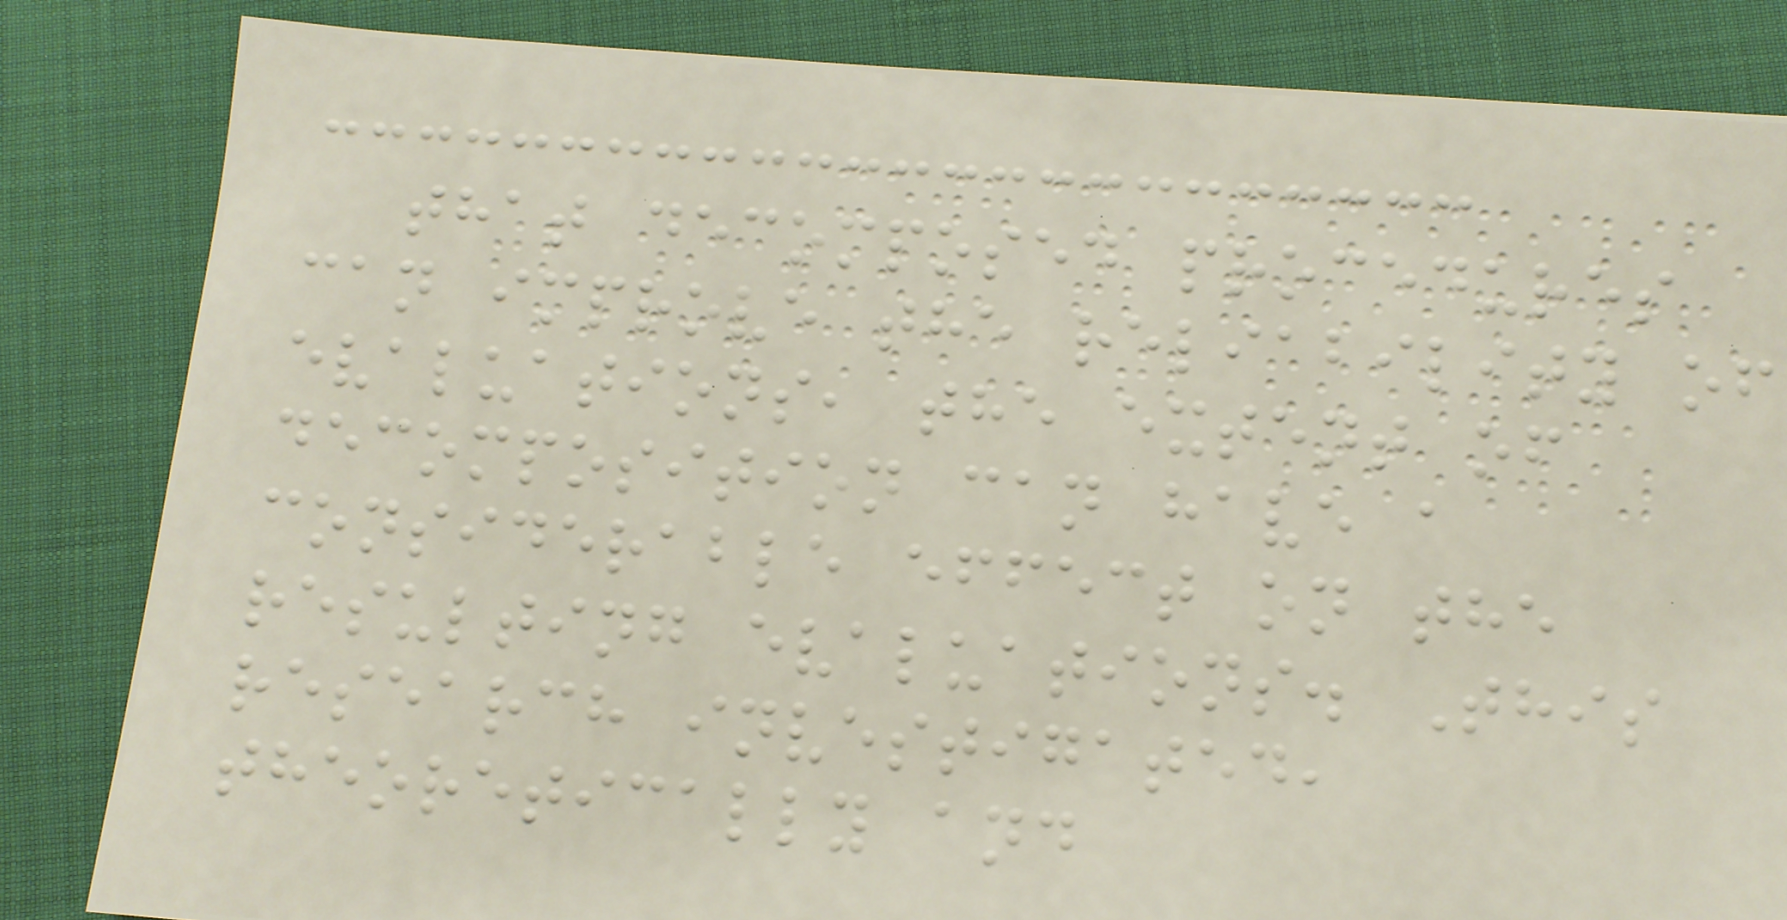that decomposed procedures
can improve the reliability of
evaluations, the extent of
decomposition can have a
considerable effect on the
resulting evaluations. This
research investigated,
theoretically and
